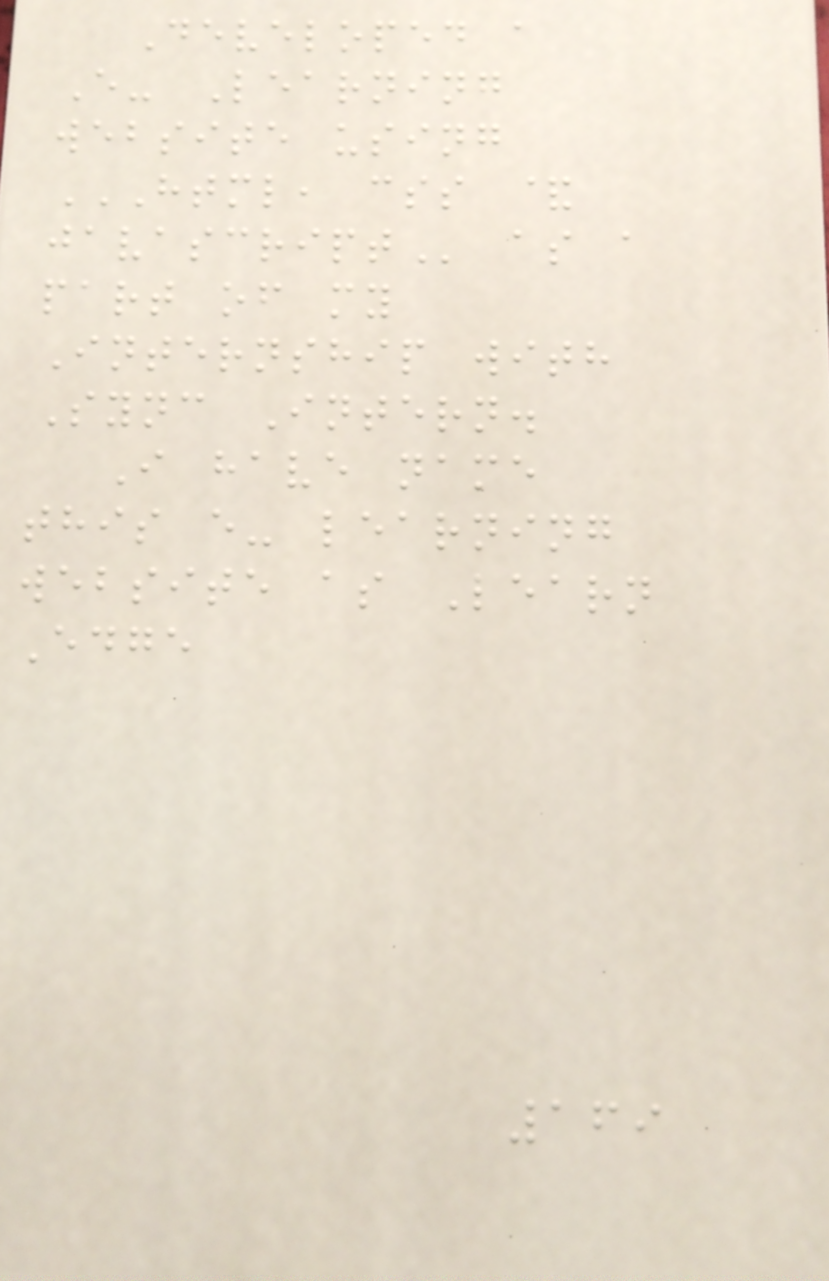Developed a
E- Learning
website using
HTML, CSS &
JAVASCRIPT as a
part of my
Internship with
Sync Intern.
I have name
this e- learning
website as Learn
Edge
169
